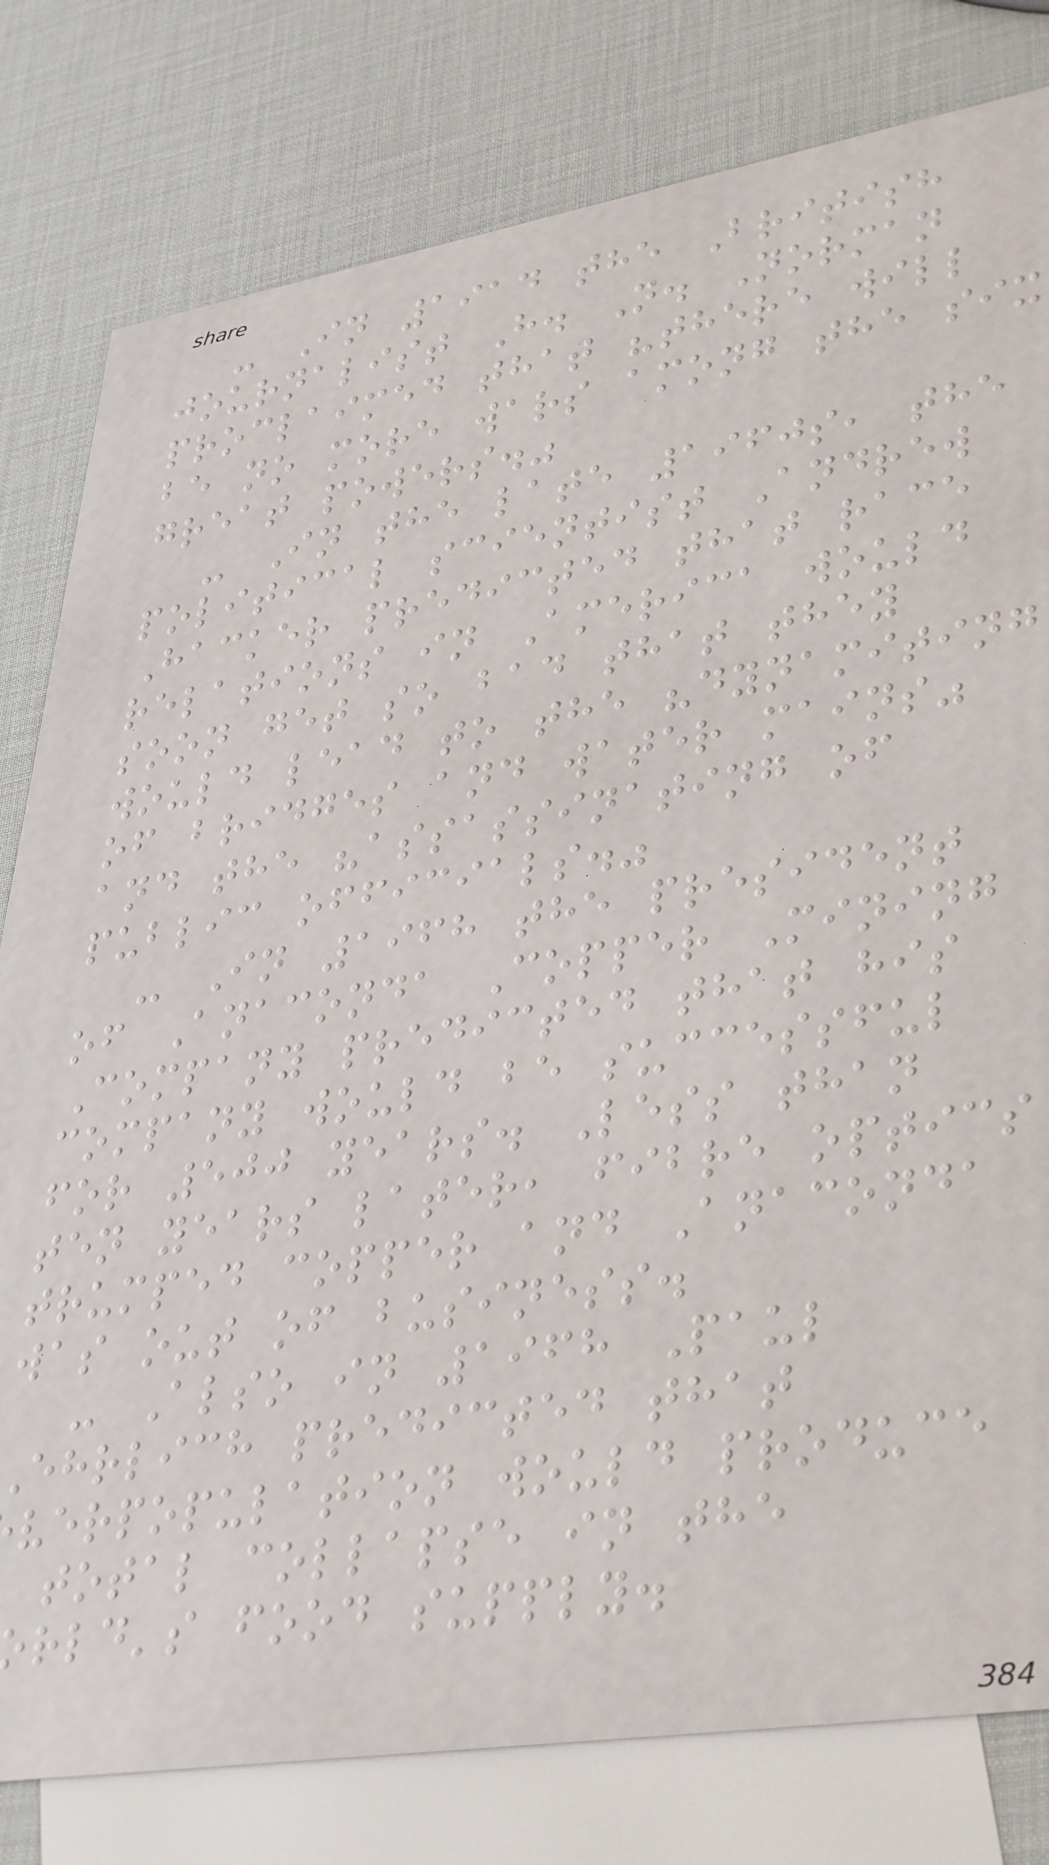- In 1914 the British
journalist H. N. Norman
proclaimed that "there will
be no more wars among the six
great powers."
- In the late 1960s, the
political scientist Andrew
Hacker predicted that race
relations in America would
soon get so bad that they
would lead to the "dynamiting
of bridges and water mains"
and the "assassinating of
public officials."
- In 1968 the president
of Anaconda Copper Mining
Company predicted that his
company would be successful
for 500 years. Less than
ten years later, fibre optics
trumped copper and Anaconda
was out of business.
- Also in 1968 Paul
ehrlich predicted that
verpopulation would produce
total collapse in the
rld's food supply.
